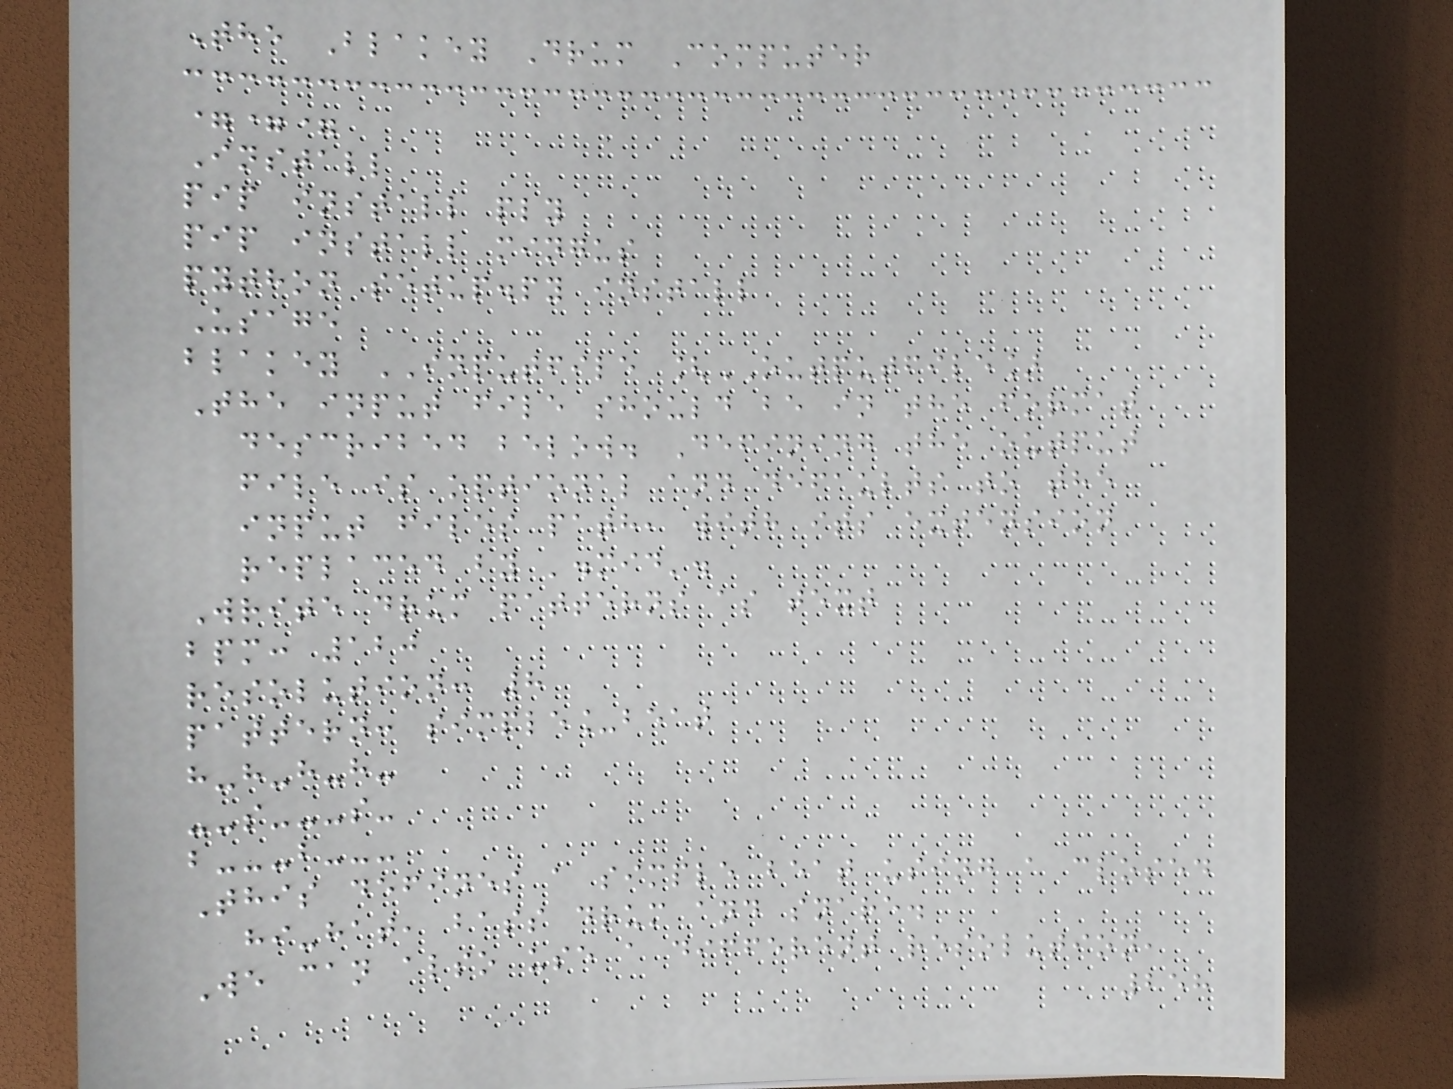The Blakey Drum Computer
===
Install
pip install ply
pip install mingus
python setup.py install
Usage
blakey INPUTFILE [OUTPUTFILE]
The input file should be in the format
described below. Defining the output
file is optional and defaults to the
input files path, with its extension
replaced by '.mid'.
Write drum patterns as text
bpm: 120
resolution: 8
pattern: simple_beat
h-h-h-h-
--s---s-
b---b---
This defines a simple beat using a closed
hi-hat, bass drum and snare.
We can also use a different resolution,
258
